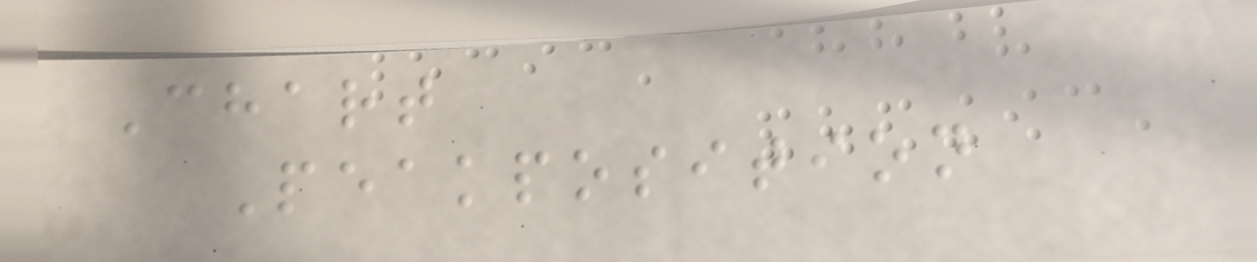Chart
Peakposition
